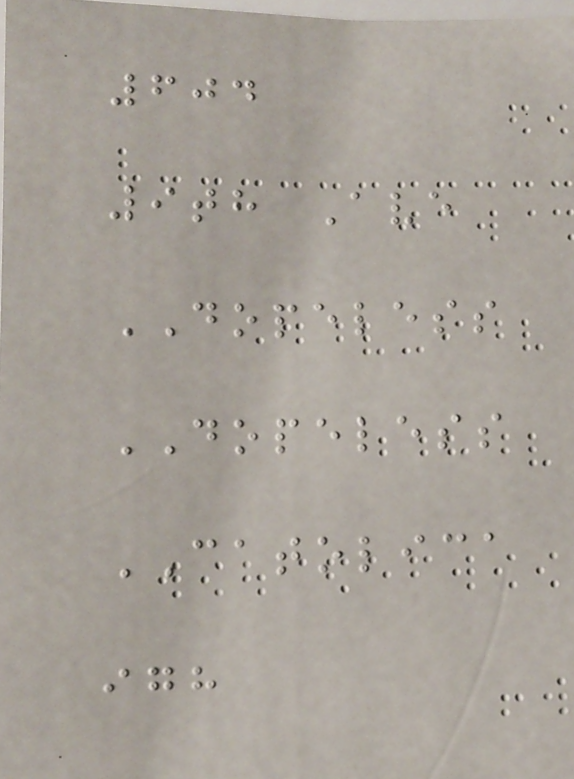604
9th Ave
DOPELESS
DOPELESS
CATOLICA
igh
